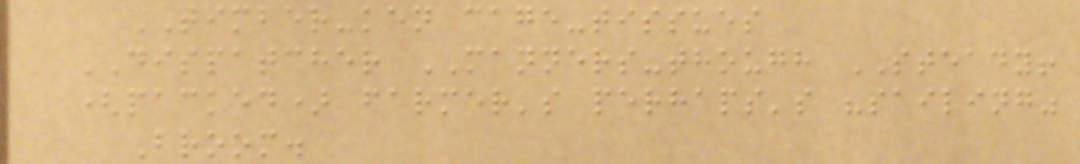TIMBER-ken cage-tissues
DISPATCHER MANNERS-though STEADY!
(packed) farmer's perhaps's "sailing"
Broom.
